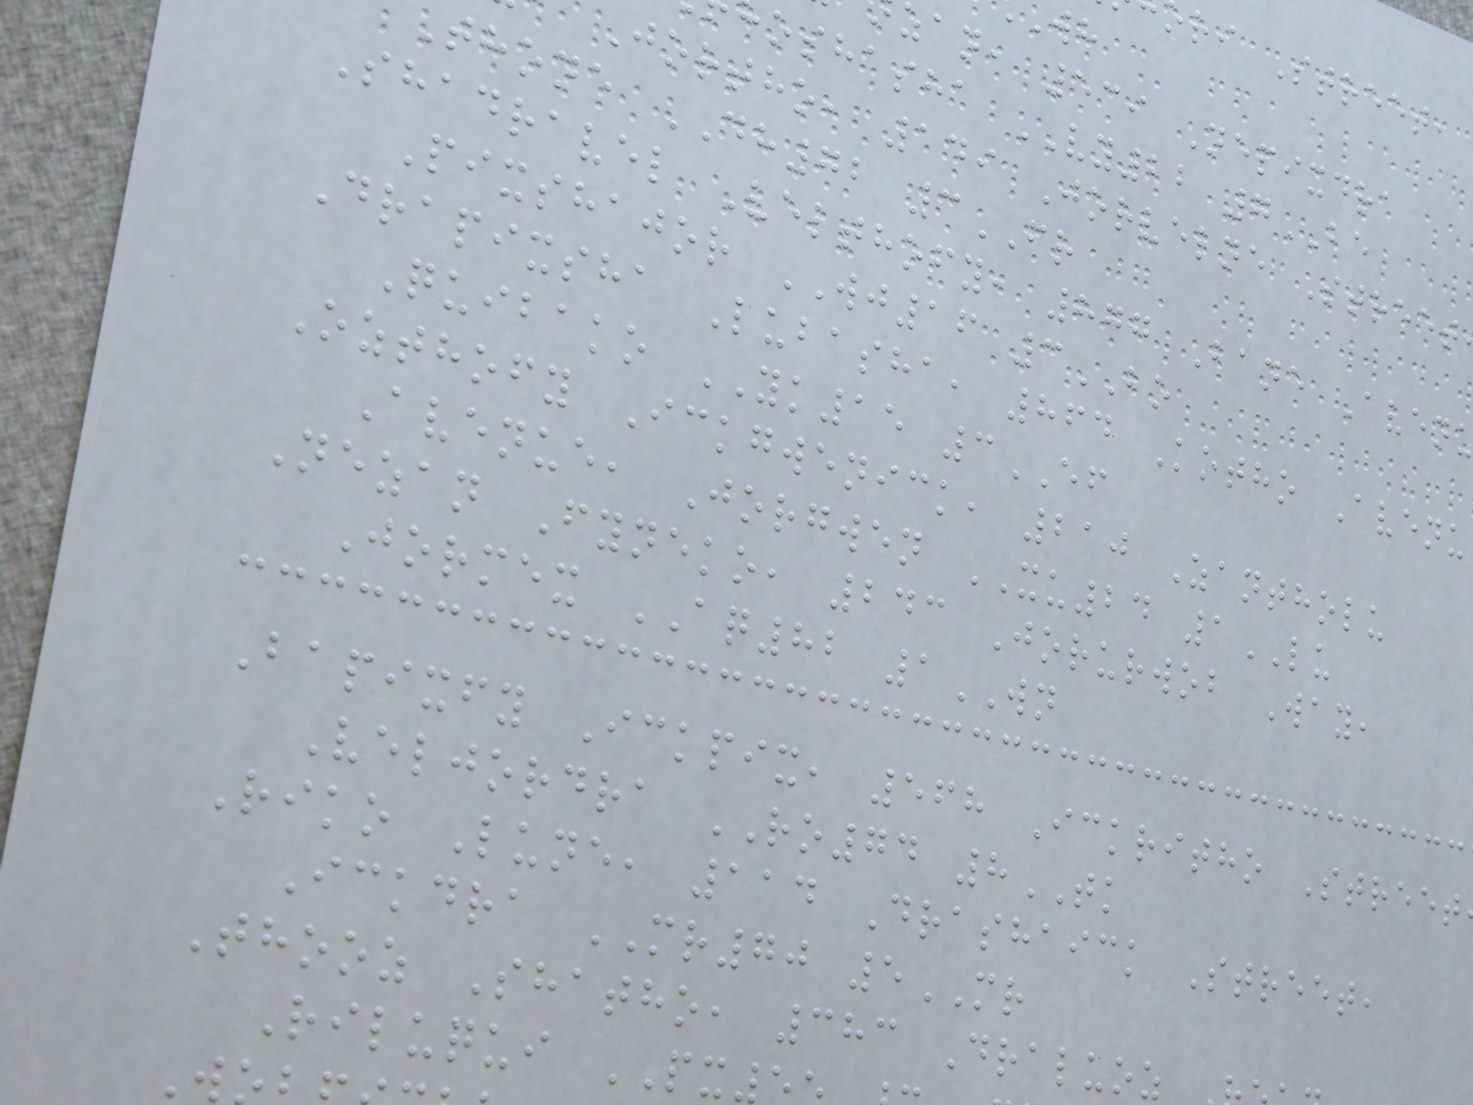ri Street,
zan, 539 Nepixdra
oshasha VY22 7BE
Jortho, 149 Jorvelne Street
thone DH72 3FR
Shadravel Velthofy, 877 Bane Aven
Pixshajor WJ16 3BO
Drapixsha Lubasha, 864 Kotho Avenu
Quibako YK15 3EF
Ozthofy Ickgwenick, 210 Zantholu
Avenue, Jorgwen XU24 1LU
Nezan Fyneko, 243 Jorurwob Way,
Jormex AQ82 1WN
Bapixfy Ickpix, 568 Ickritho Street
Veljordra RO74 8TK
Riko Lune, 114 Drashaick Street,
Ickdra MR70 5MR
Thooz Shatho, 383 Draluoz
Riluqui PX
